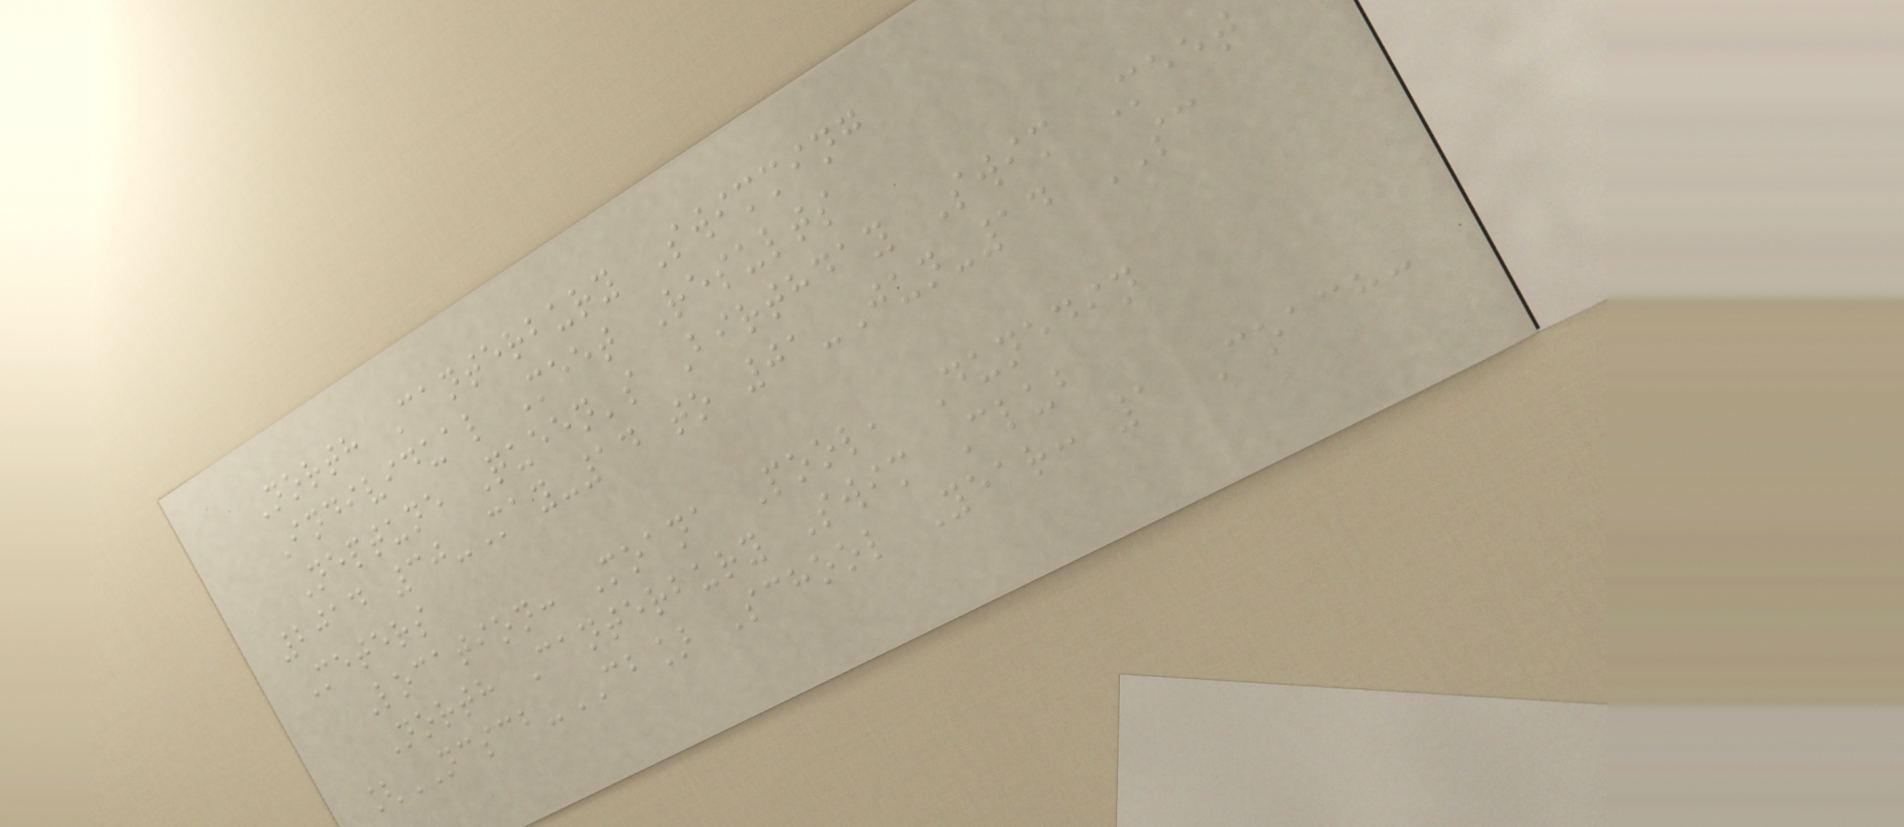North Canterbury Swimming
Individual Meet Results
Neptune Queen's Birthday Swim Meet
2014 30-May-14 to 01-Jun-14 SC
Meters
Location: Moana Pool, Dunedin
North Canterbury Swim Club
[NCSCB-CB] School Year: 1 Coach:
